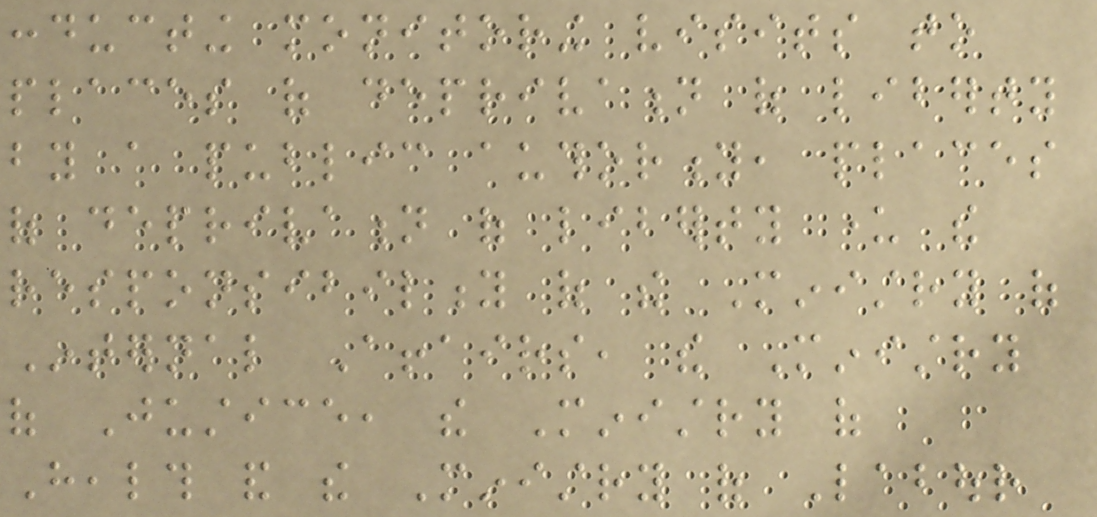conducting monitoring visits to
places of deprivation of liberty
by a public authority, places
of deprivation of liberty under the
responsibility of the Ministry of
Internal Affairs, the Ministry
of Justice, the Ministry of
Health and the Ministry of Labour
